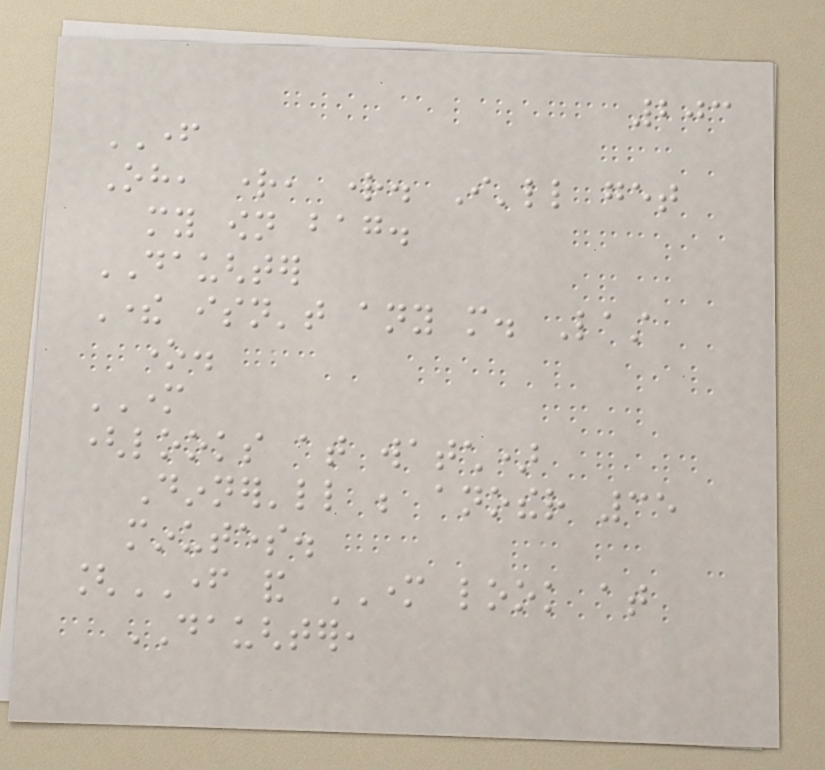203
FATHER
Oh, right, right. I'll get
my own bag.
DAUGHTER
There isn't any more. Last
one.
MOTHER
(looks at watch)
Dinner'll be another 35
minutes.
[FATHER and MOTHER look at
DAUGHTER,
